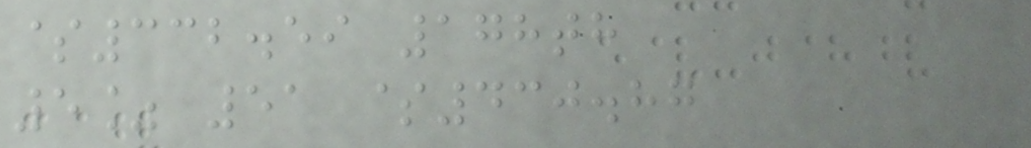$332.59 178th
5% 51 $430.87
